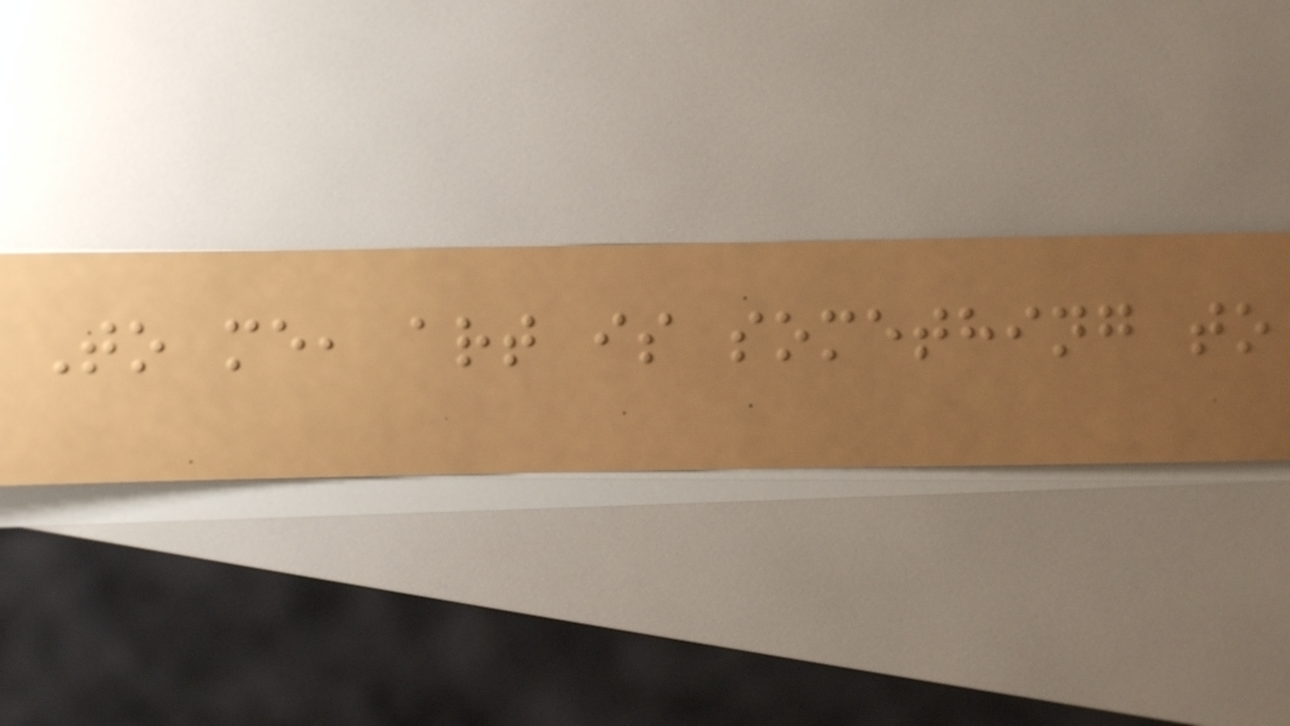To me, art is something to
